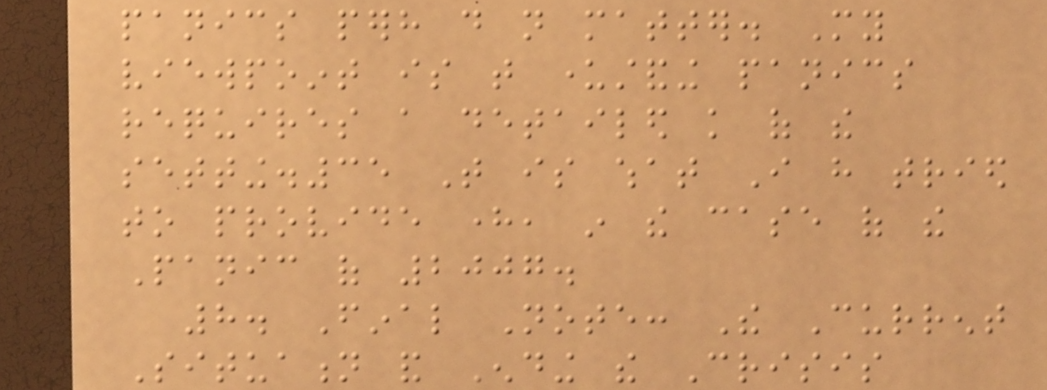panics perhaps do not matter. My
viewpoint is that understanding panics
requires a detailed knowledge of the
setting.35 That is what I have tried
to provide here, in the case of the
Panic of 2007.
8. Final Note: The Current
Situation and Ending the Crisis
